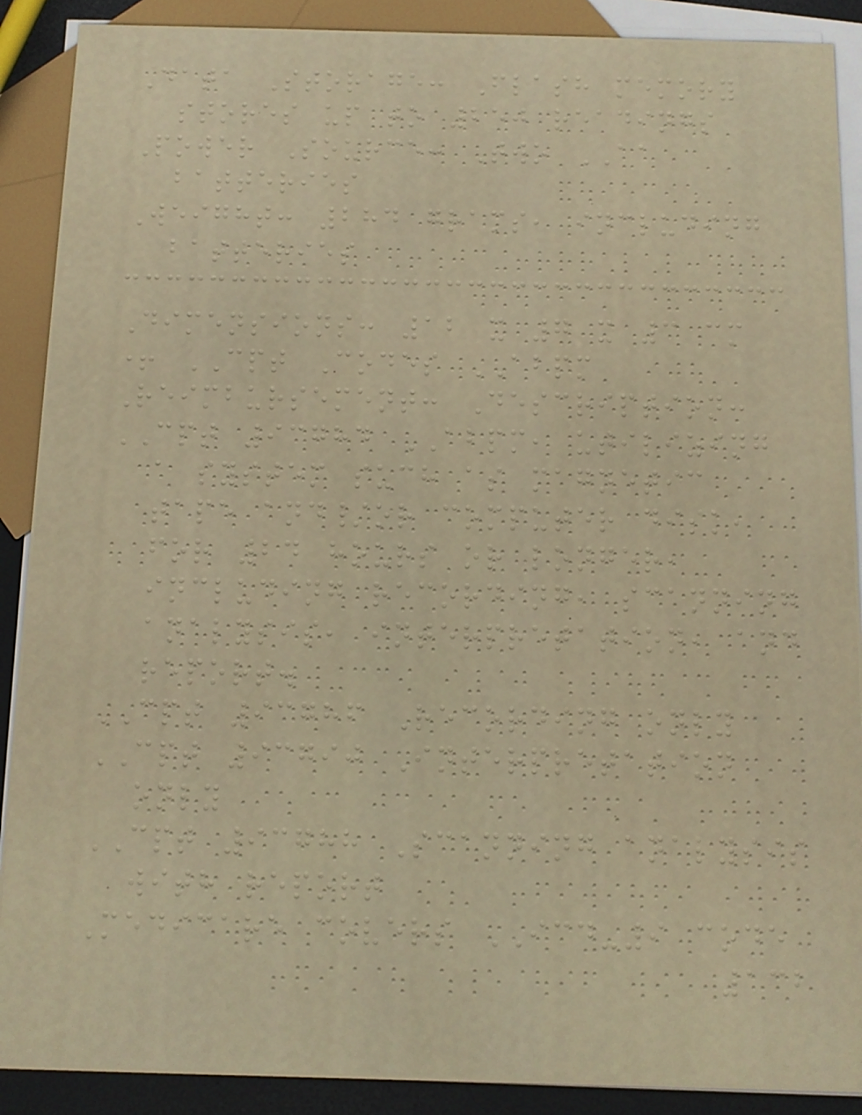Data Storage: Flash memory
stores up to 250 readings
Power Source: Two AA
batteries
Weight: 284 grams, including
batteries
Dimensions: 12 x 7 x 3 cm
+ CPT Codes ABPM
Reimbursement: Description:
CPT 93784 ABPM, utilizing
a system such as magnetic
tape and/or computer disk,
for 24 hours or longer,
including recording, scanning
analysis, interpretation, and
report.
CPT 93786 Recording only
CPT 93790 Interpretation
only
CPT 93788 Scanning analysis
with report
Medicare covers ICD-9 code
132
